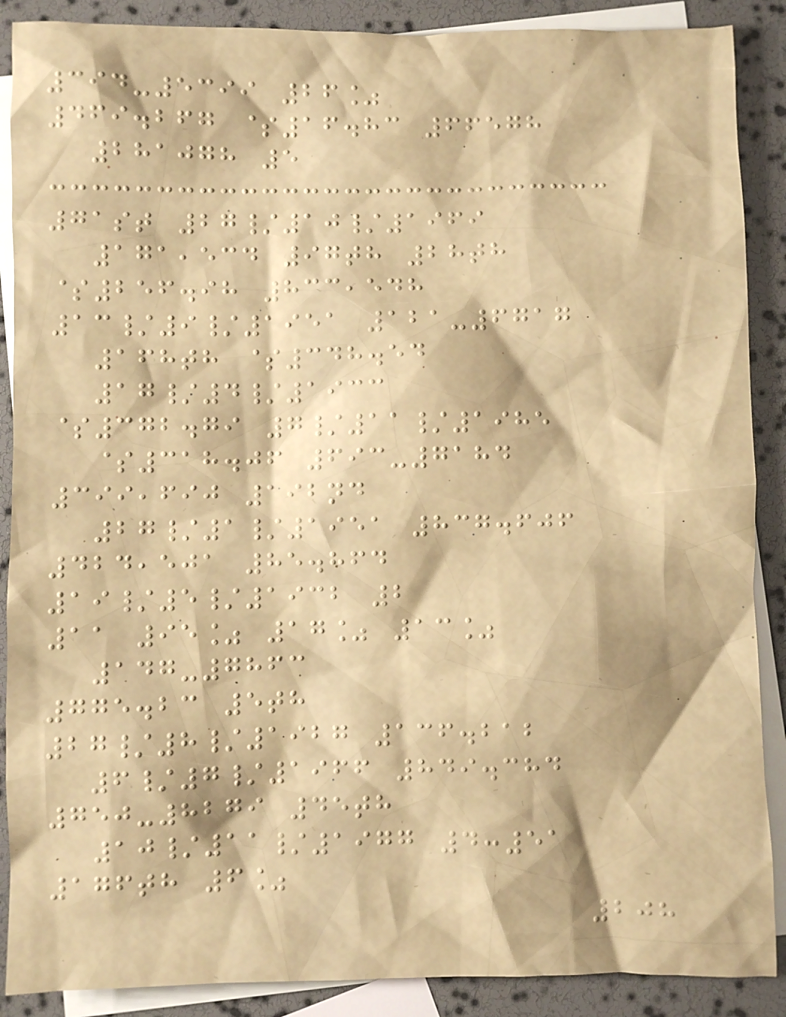394-5399 26%
469.267 $16.83 66578
281078 5
71st 27/10/1969
171,534 97th 28th
$256.98 833,548
13/9/1951 121-6717
168th $348.54
17/4/1933
$372.79 7/11/1985
$318.06 693-7184
399,690 192nd
27/1/1951 837.606
424,501 85.864
19/5/1932 2
11 95% 17% 13%
147-7863
775.23 5th
27/8/1927 136.212
6/7/1966 849.384
750-8279 45th
10/11/1977 4:51
176th 6%
208
